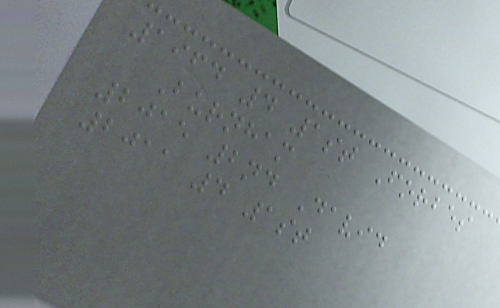1964 4 1st Forbes
Burnham
2015 2nd David
2011 4 1st
